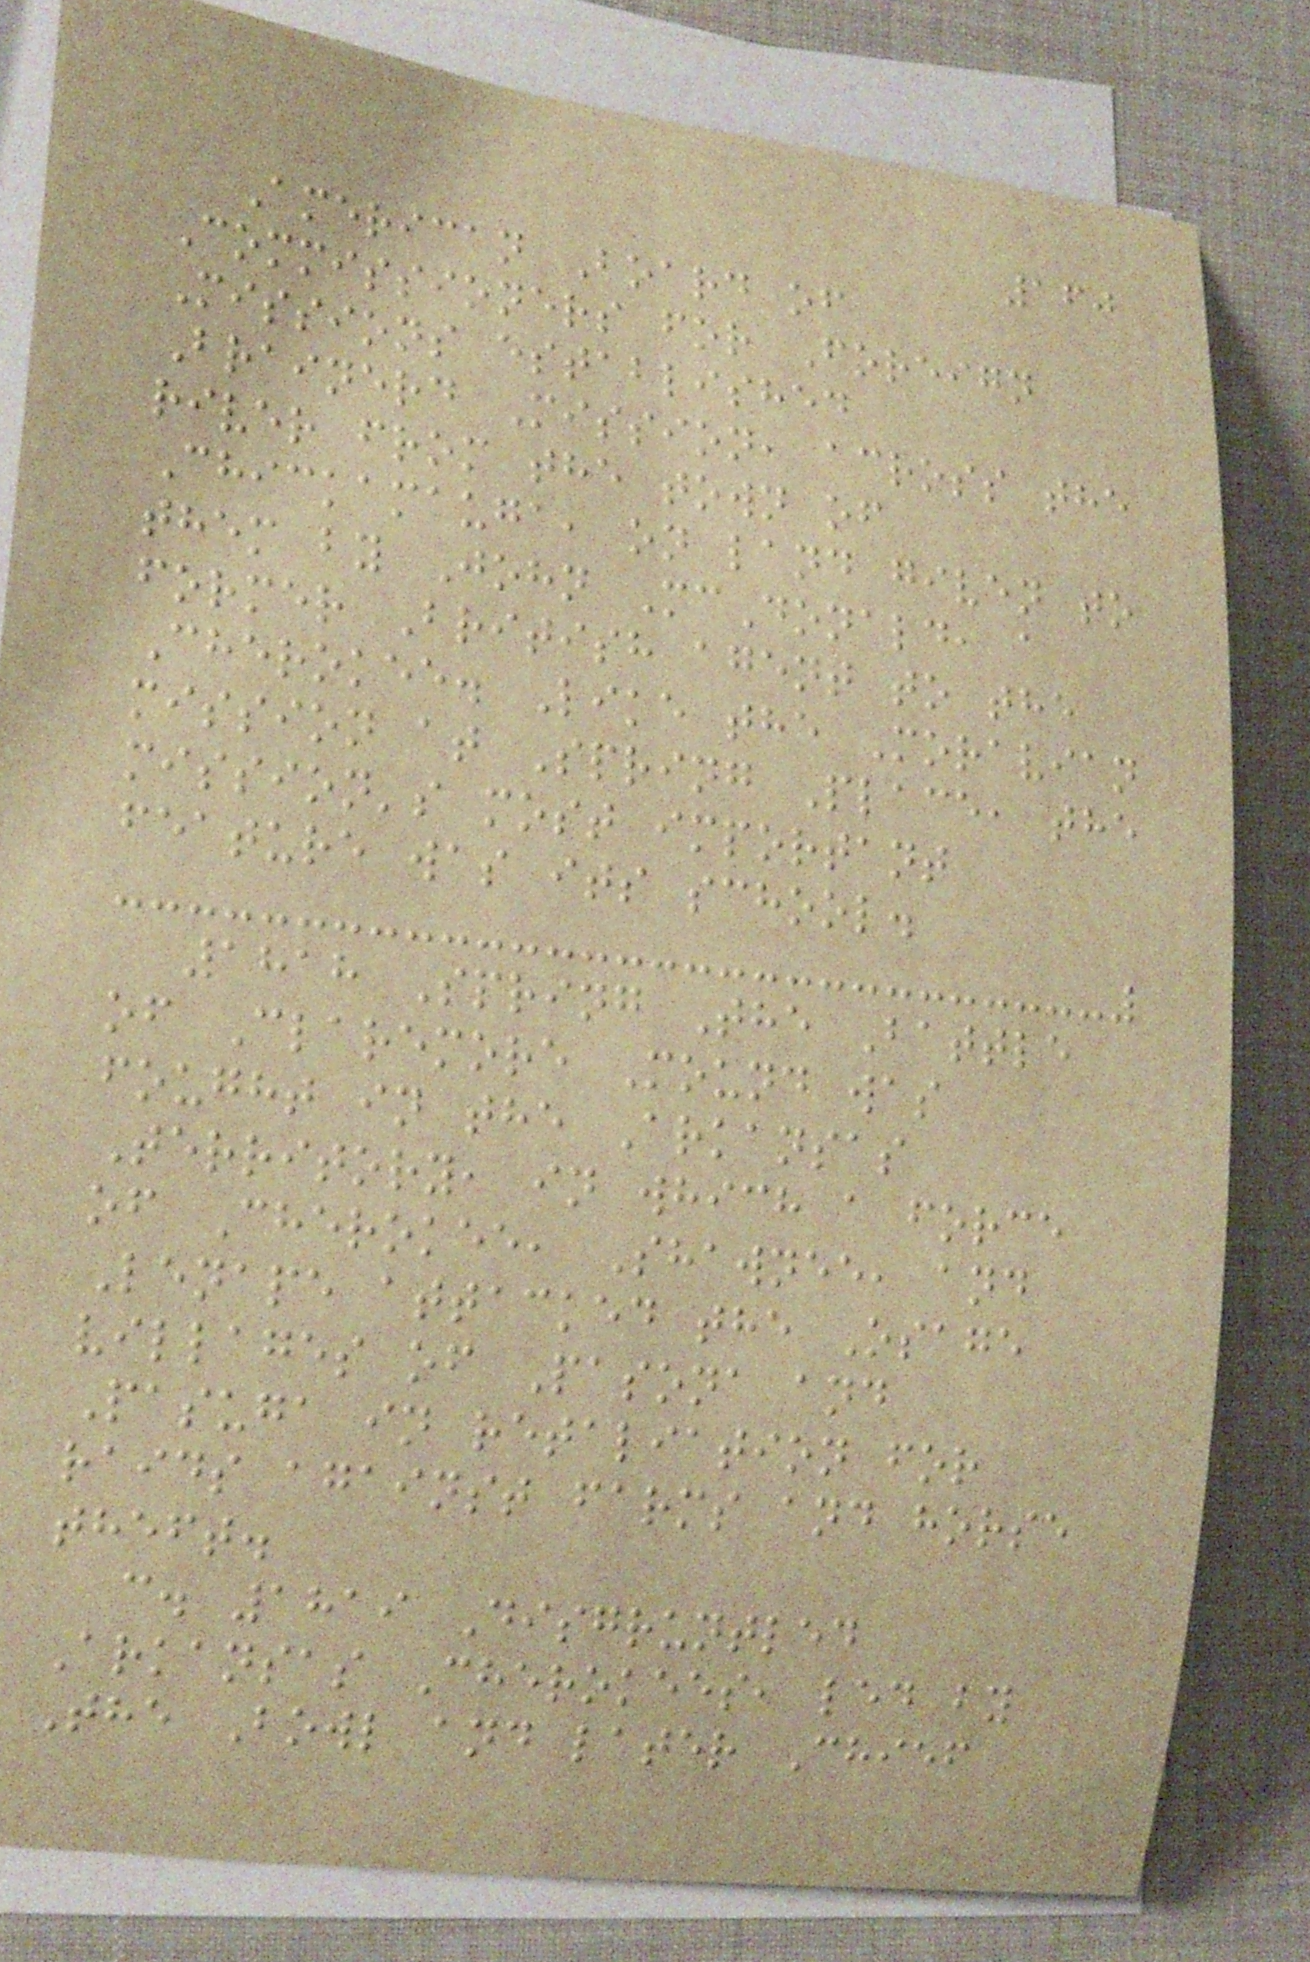160
American Board of
Commissioners for Foreign
Missions established
Brainerd Mission, across the
river from the town of
Chickamauga, on land given to
them by John McDonald, a
former British agent to the
Cherokee. Like the Moravian
mission at Spring Place, the
mission's most important
feature was its school.
1818 Spring The Battle
of Claremore Mound was
fought in the Arkansas
Territory, in which a force
of Cherokee, Shawnee, and
Lenape attacked the Osage
villages of Pasona and
Pasuga in retaliation for
raids against farms and horse
theft.
c. 1819 Disgruntled
Arkansas Cherokees, led by
The Bowl and later Chief
